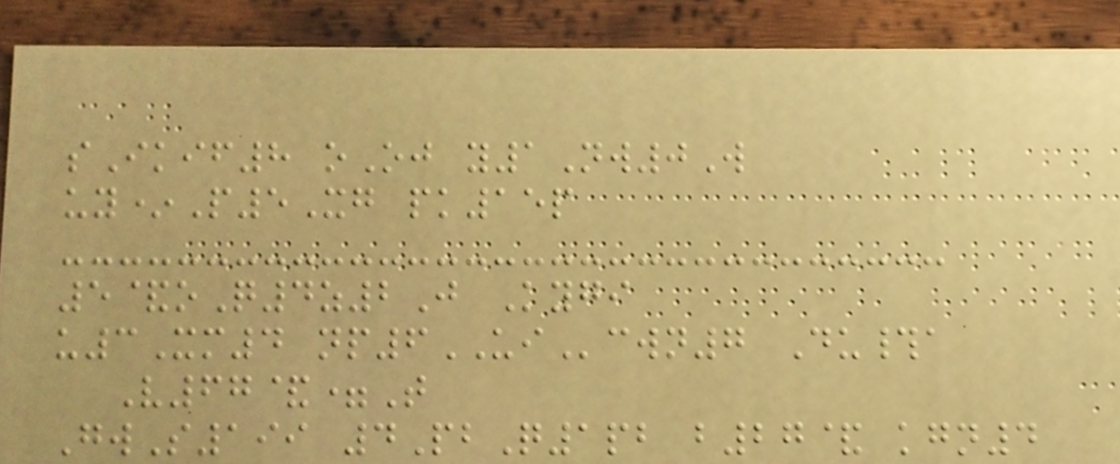sIkif8 oOj y1Nw0W
uy*P5Xg pk15p
5&oQ4z2J Kygi
u3Xm4 np6UIcwn7 Du#a
V67&=T
GwS199 4PbQ1pb b27& kgn4
